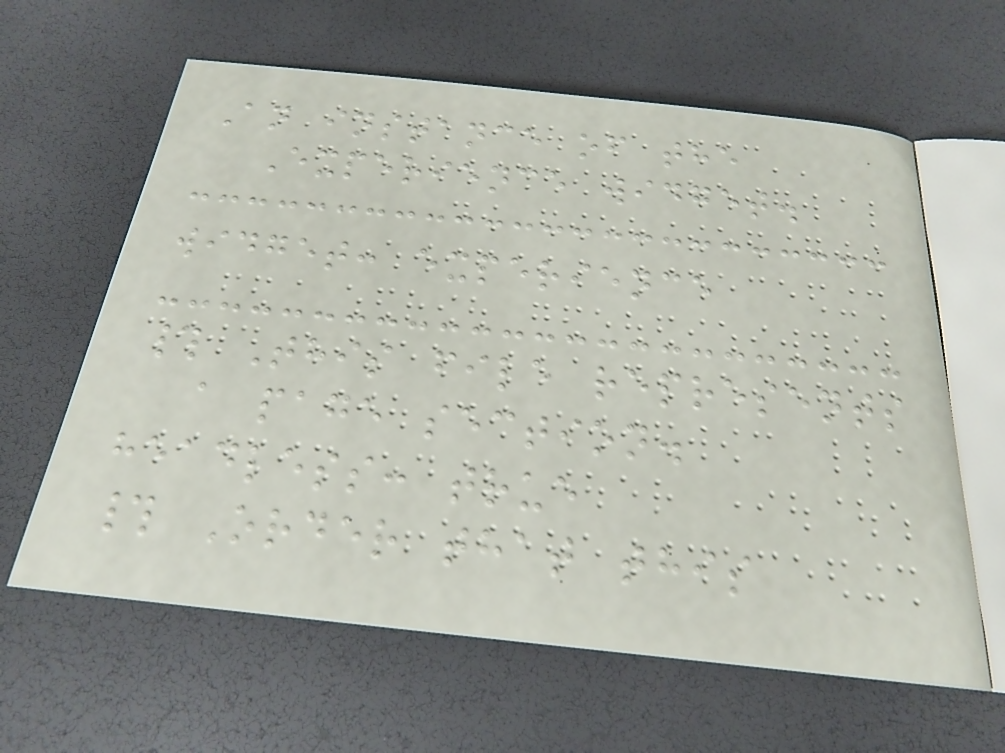An instance of the
Experience widget.
widget: experience
# This file represents
a page section.
headless: true
# Order that this
